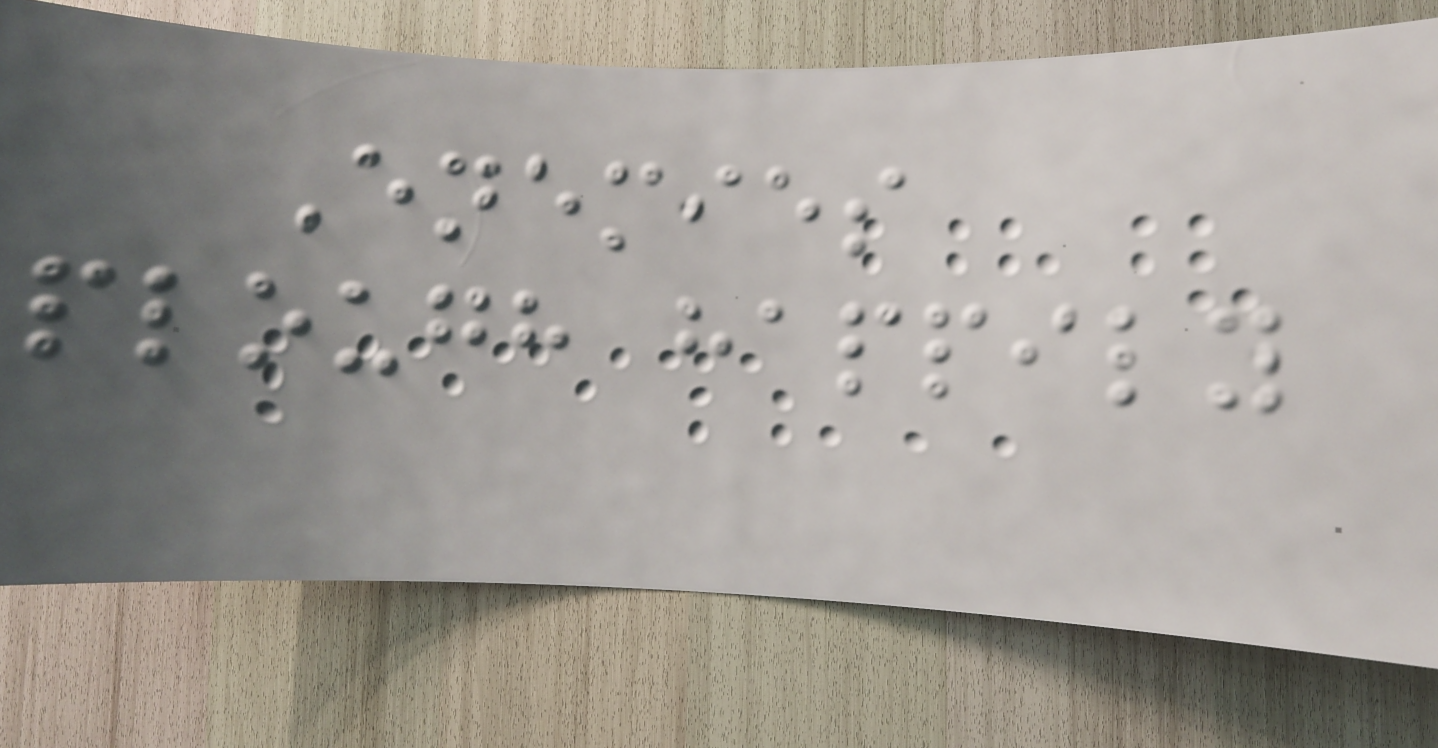Enemies
plough happily
